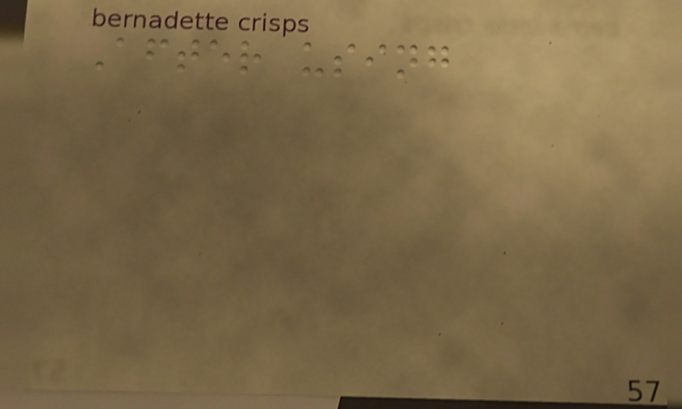After using
